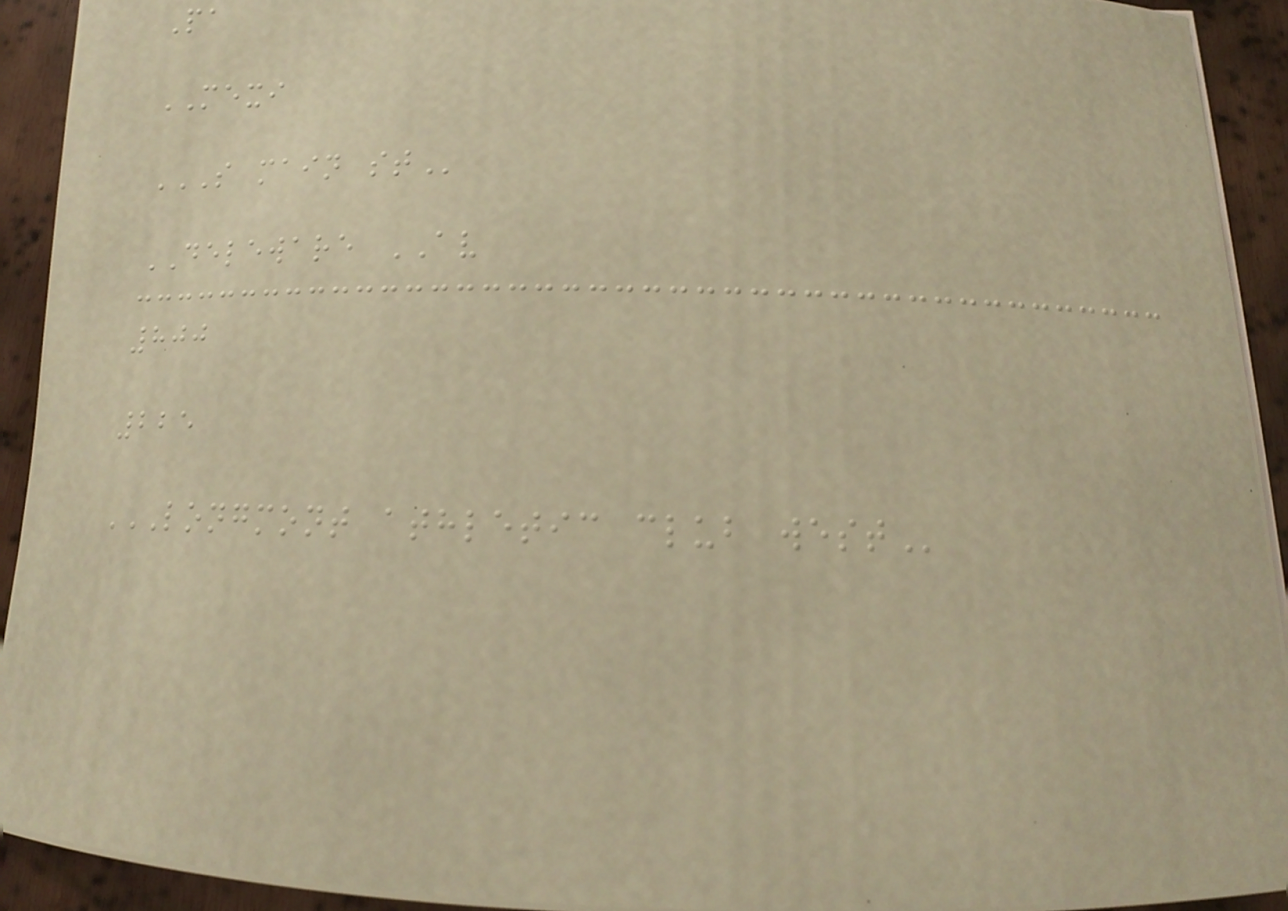Pa
MEXI
S MAIN ST
DELEWARE AV
800
225
LONGMONT ATHLETIC CLUB WEST
